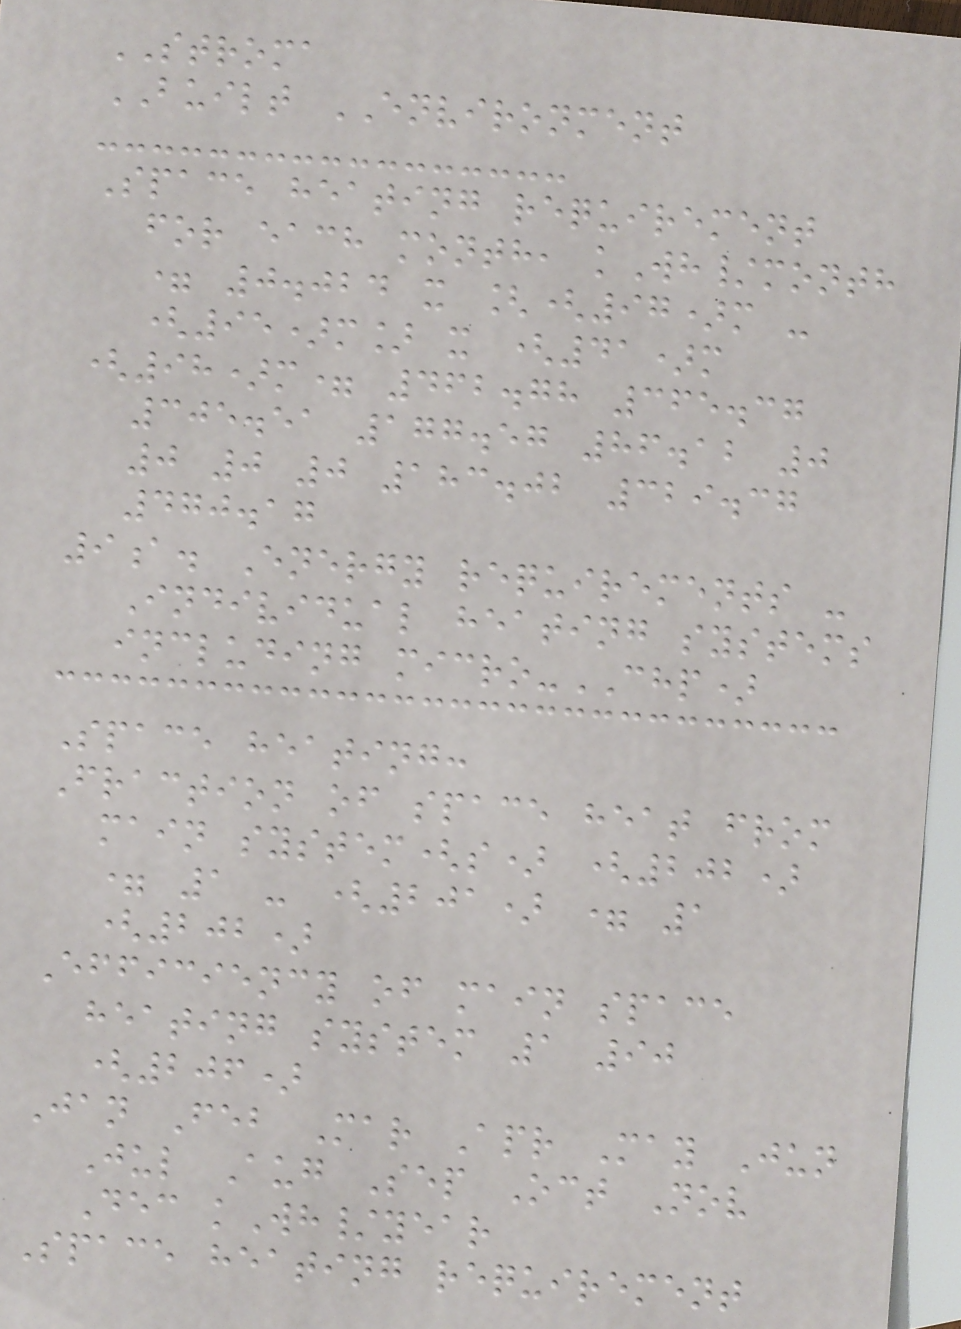STROMA
BUILT ENVIRONMENT
Space heating requirement
for each month, kWh/month
= 0.024 x [(97)m -
(95)m] x (41)m
(98)m= 462.78 365.37
305.51 177.57 86.12 0
0 0 0 183.02 329.37
470.17
9a. Energy requirements -
Individual heating systems
including micro-CHP)
Space heating:
Fraction of space heat from
main system(s) (202)
= 1 - (201) = 1
(202)
Efficiency of main space
heating system 1 90
(206)
Jan Feb Mar Apr May Jun
Jul Aug Sep Oct Nov
Dec kWh/year
Space heating requirement
